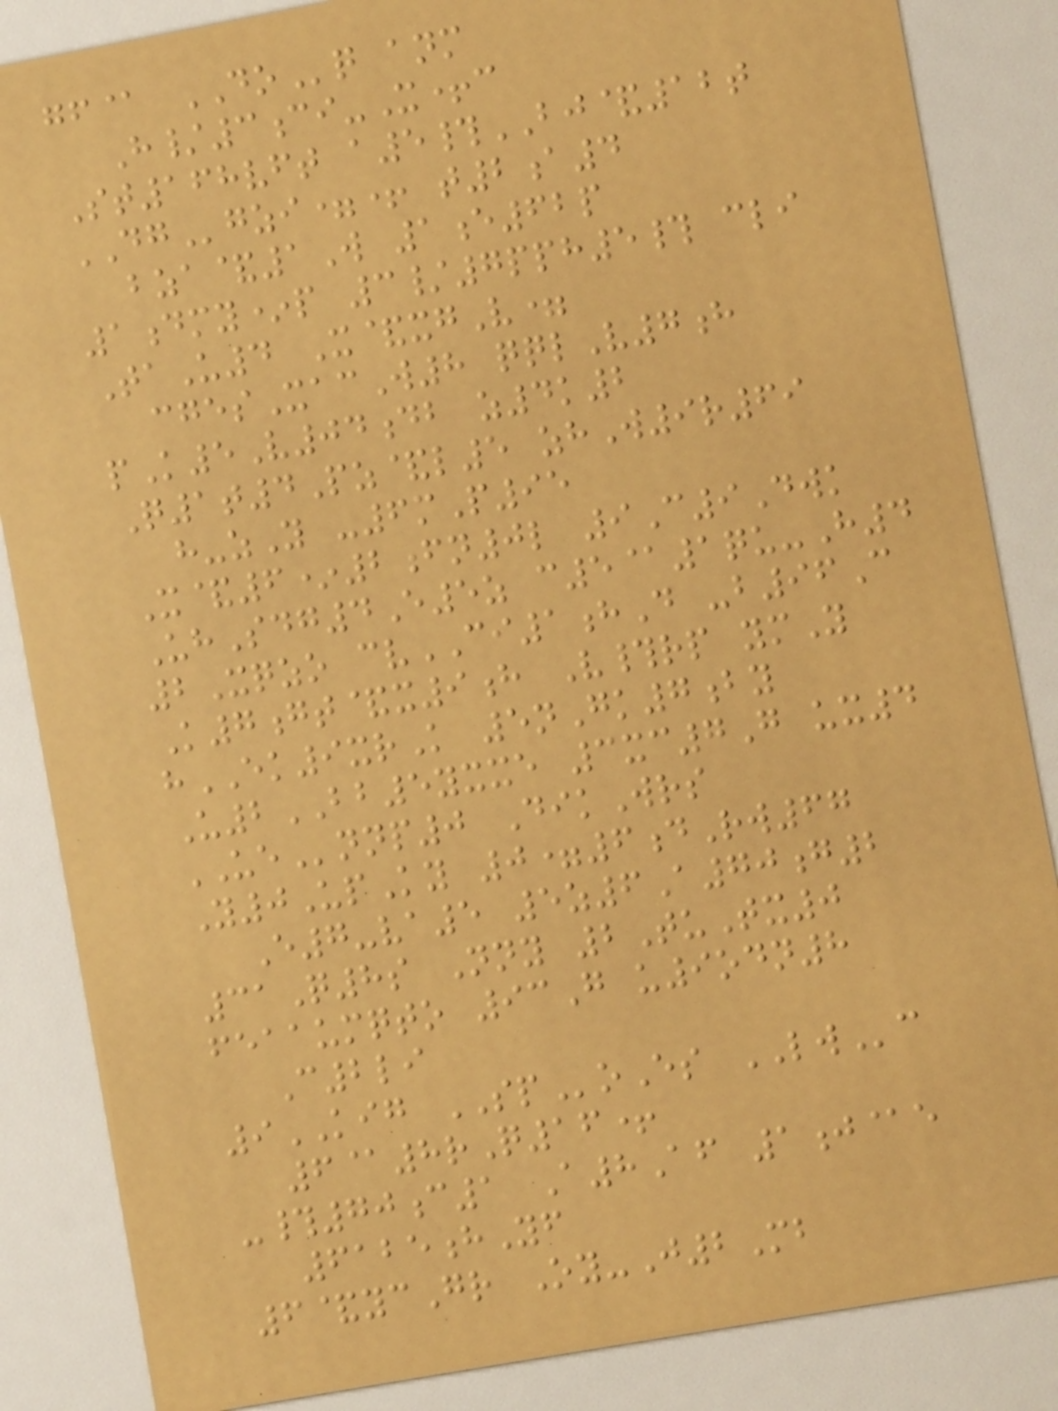gf@ DOq anm
H/3ci-X+c
St168vft a5#BJ&12t
DGgzi=+ t2a4
bza&1W 1e62p
1dmy*p 3/7pph5# cli
TaU4 X&xgV=
cgesXacW8 qqlV7h
pK5V04db z4k2
Q1t4Pz&l5 zhW9r69
h-zY -6mP95
X&6*2fn0l 9C9Dwk
UhSdg4E5z c5@1qu-H4
2Xqzo cvCI1hD -b96C
K7gt&x9h V#rp ymY
hEK9xrK 5nGk7by
U2BB5yxxe 3xc7G ux4
UEnnp0 DikWrs
Y0UpKy 0=6dRw67
E7-va5 5z6A70g2
31Q8s Nny 2TuTx0
feaaumqto 93G u9odn8
C2li
9KIG SPoEs LWc
6@8rQ16+
-#70c1 A8Af 1j@e
6125hYf
6&ycGr Oy-J2Mb
